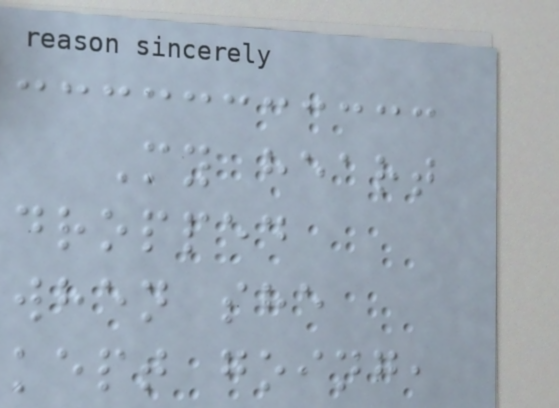My heart
dropped
when she
kept going,
